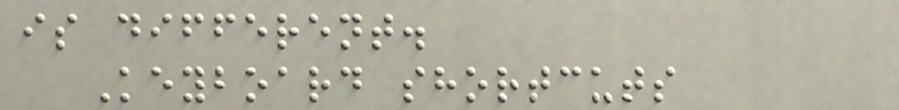is different.
Keyboard shortcuts
